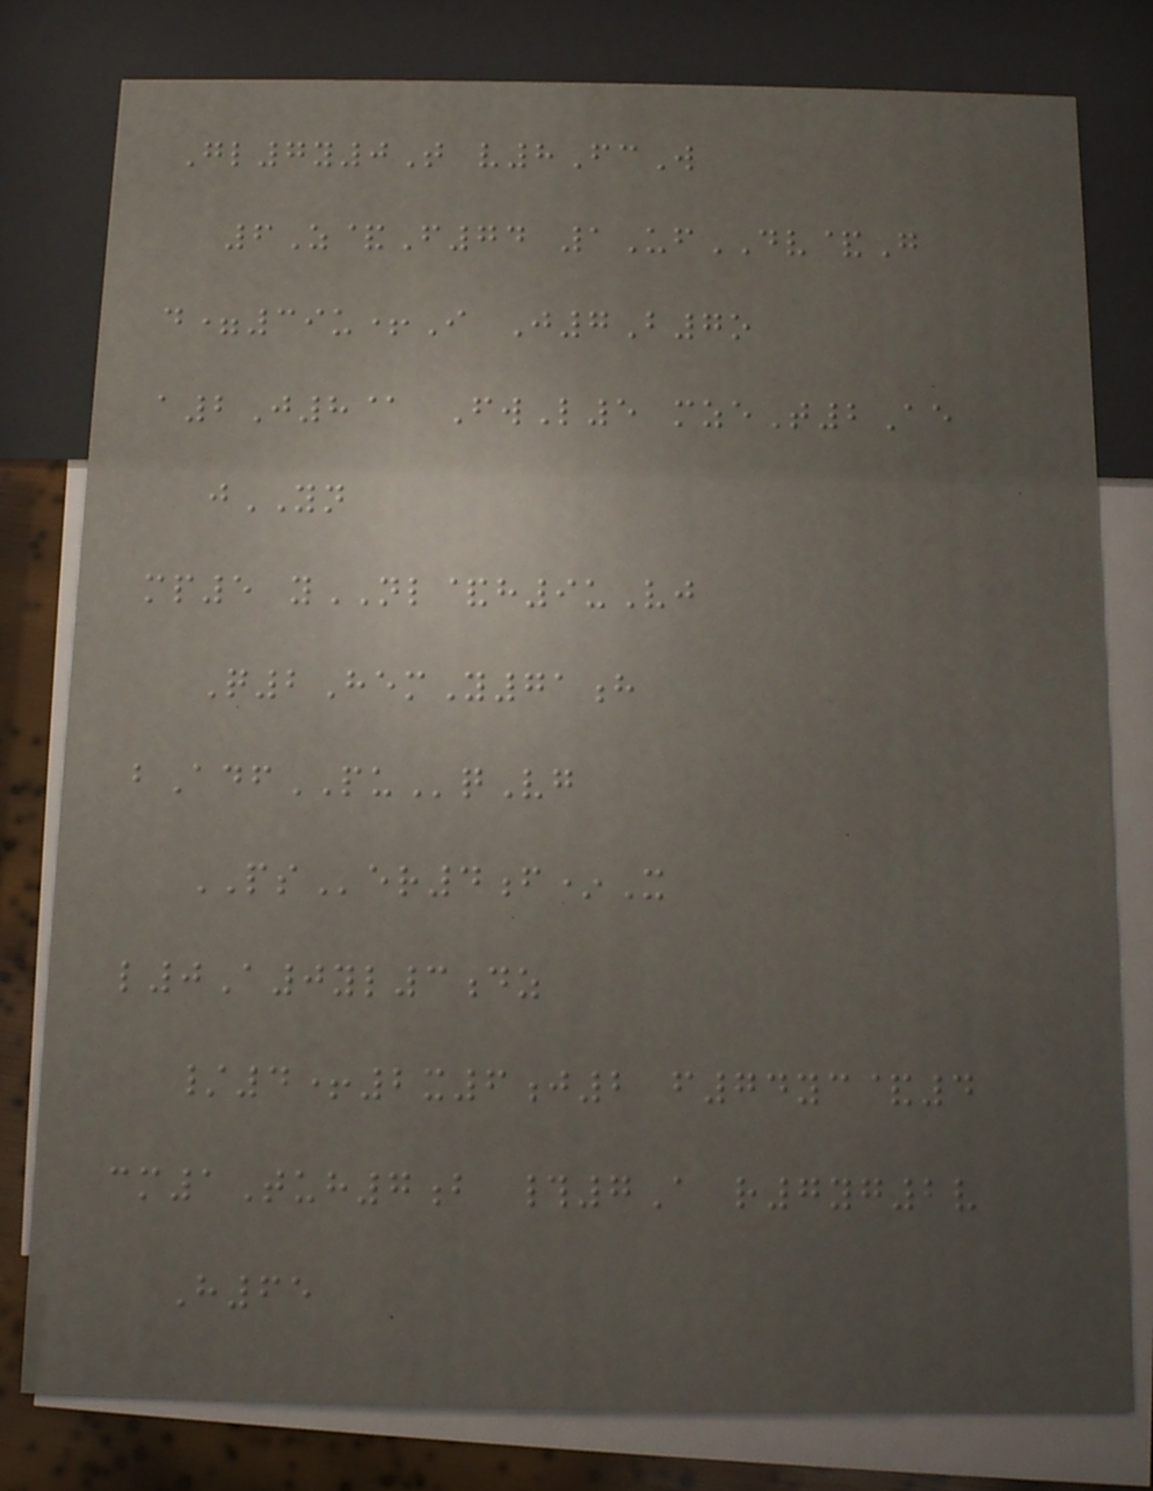Gl7y0T v8FcW
6Z&F74 1UfDV&G
d=39u+I J7B7o
a2J8@ FwL5 mzeT2Ae
jYN
mp5 yNL&h9uVj
Q2HemY71h
bAdfPUqVg
PSer4f*X
l0A0yl3dz
/4+2x6j2 f74yc&4
cm1Tuh7b #7A r7yg2v
H65
